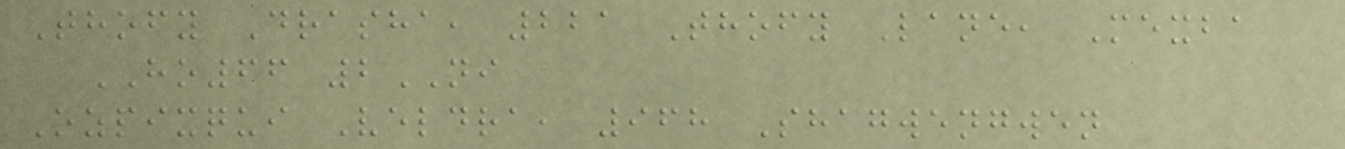Thofy Drasha, 221 Thofy Lane, Mexba
HO66 2NI
Ozpixqui Veldra, 968 Shagwengwen
